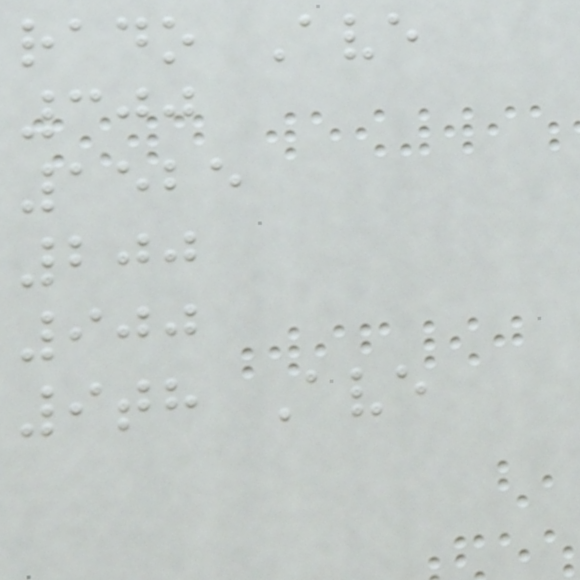rado Ave
300
1525
200
900
9th Ave
